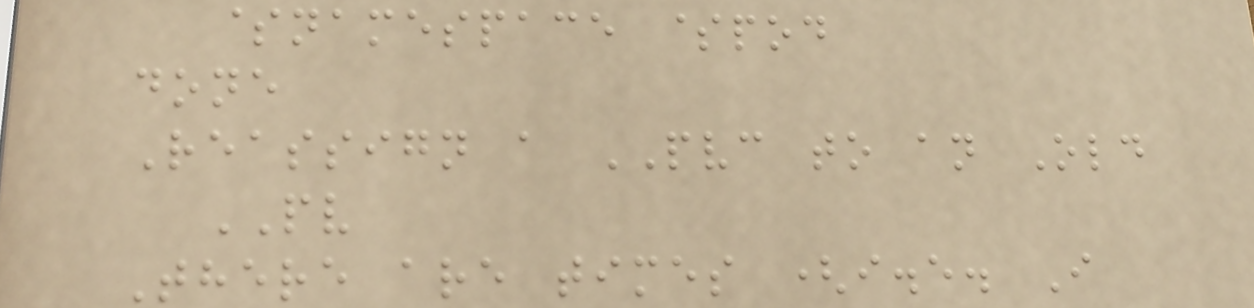$namespace $pod
done
Reassign a PVC to an Old
PV
There are times (i.e. I
